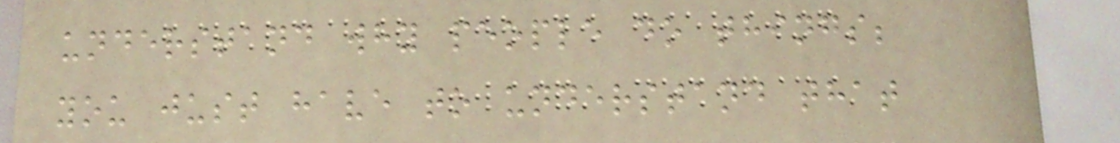understand why people do things;
you just have to understand that
